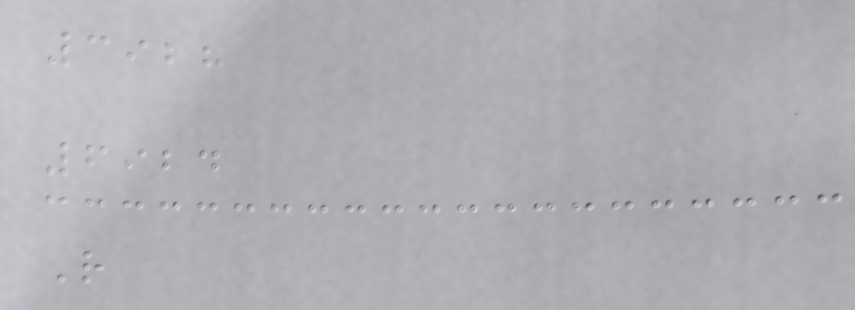3928
6924
R
